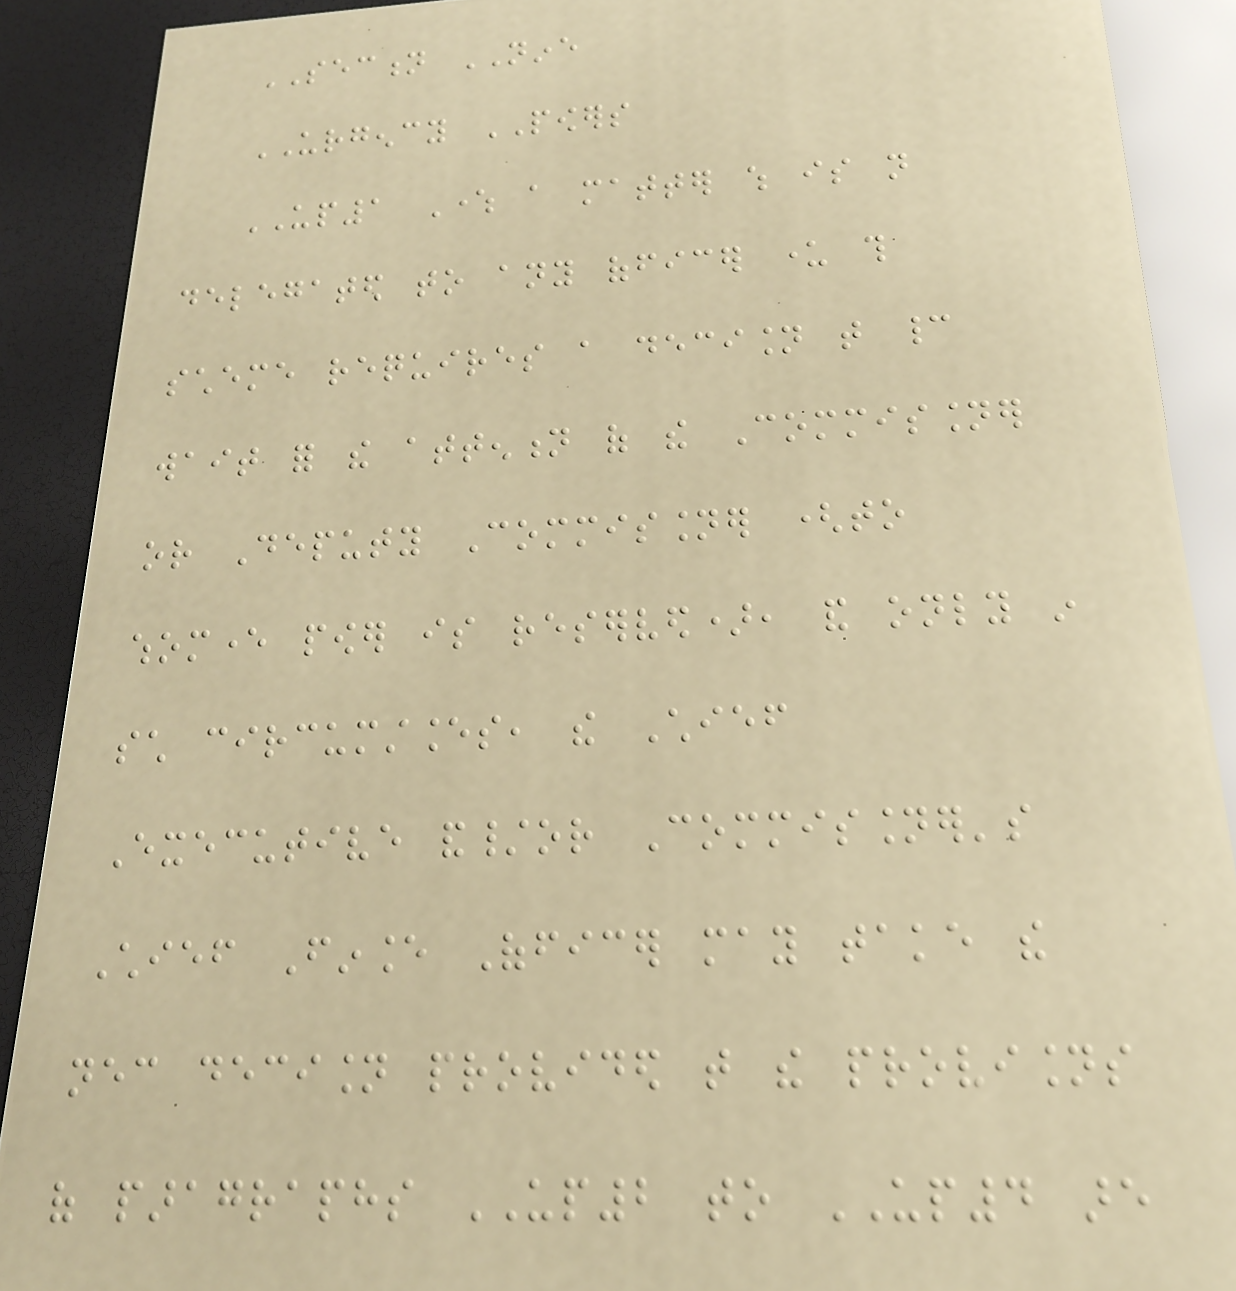SECTION NINE
URGENCY POWERS
UP1 Where a matter which is not
delegated to any officer under this
scheme requires a decision that cannot
wait for the attention of the Commissioner
or Deputy Commissioner (to
whomever power is reserved), and only in
such circumstances, the Chief
Executive and/or Commissioner's
Chief Finance Officer may take the
necessary decision provided that the provisions
of paragraphs UP2 to UP4 are
